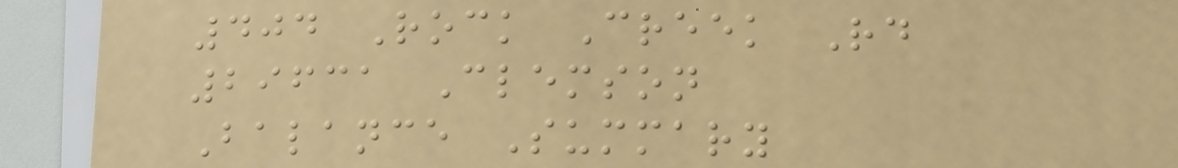404 Rock Creek Rd
29631 Clemson
Balance Summary
